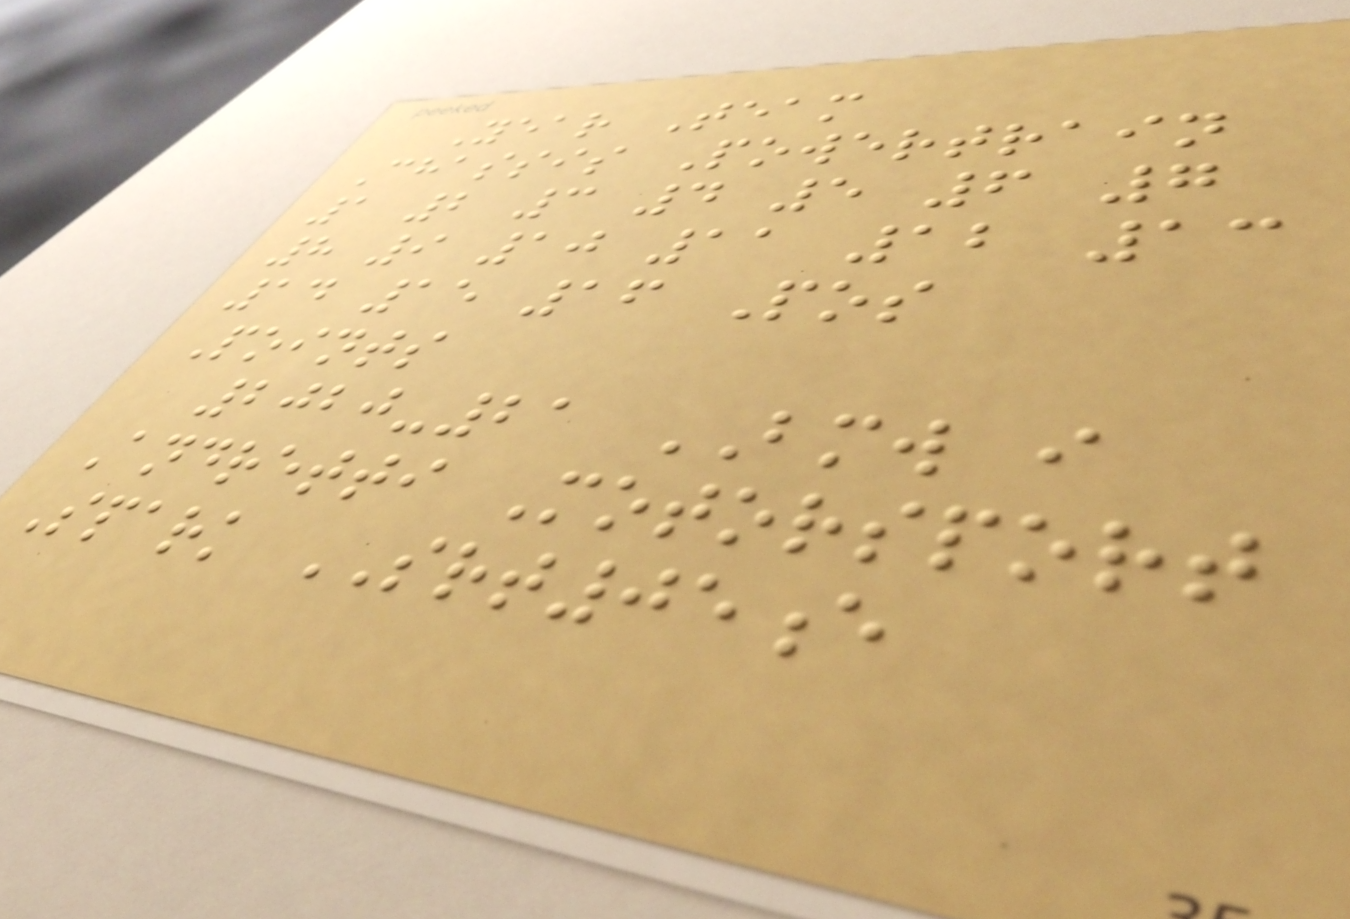Year Team
Chassis Powertrain
1 2 3 4 5 6 7
8 9 10 11 12 13
14 15 16 Pos
Points
2020-21 BMW i
Andretti Motorsport
Spark SRT05e
